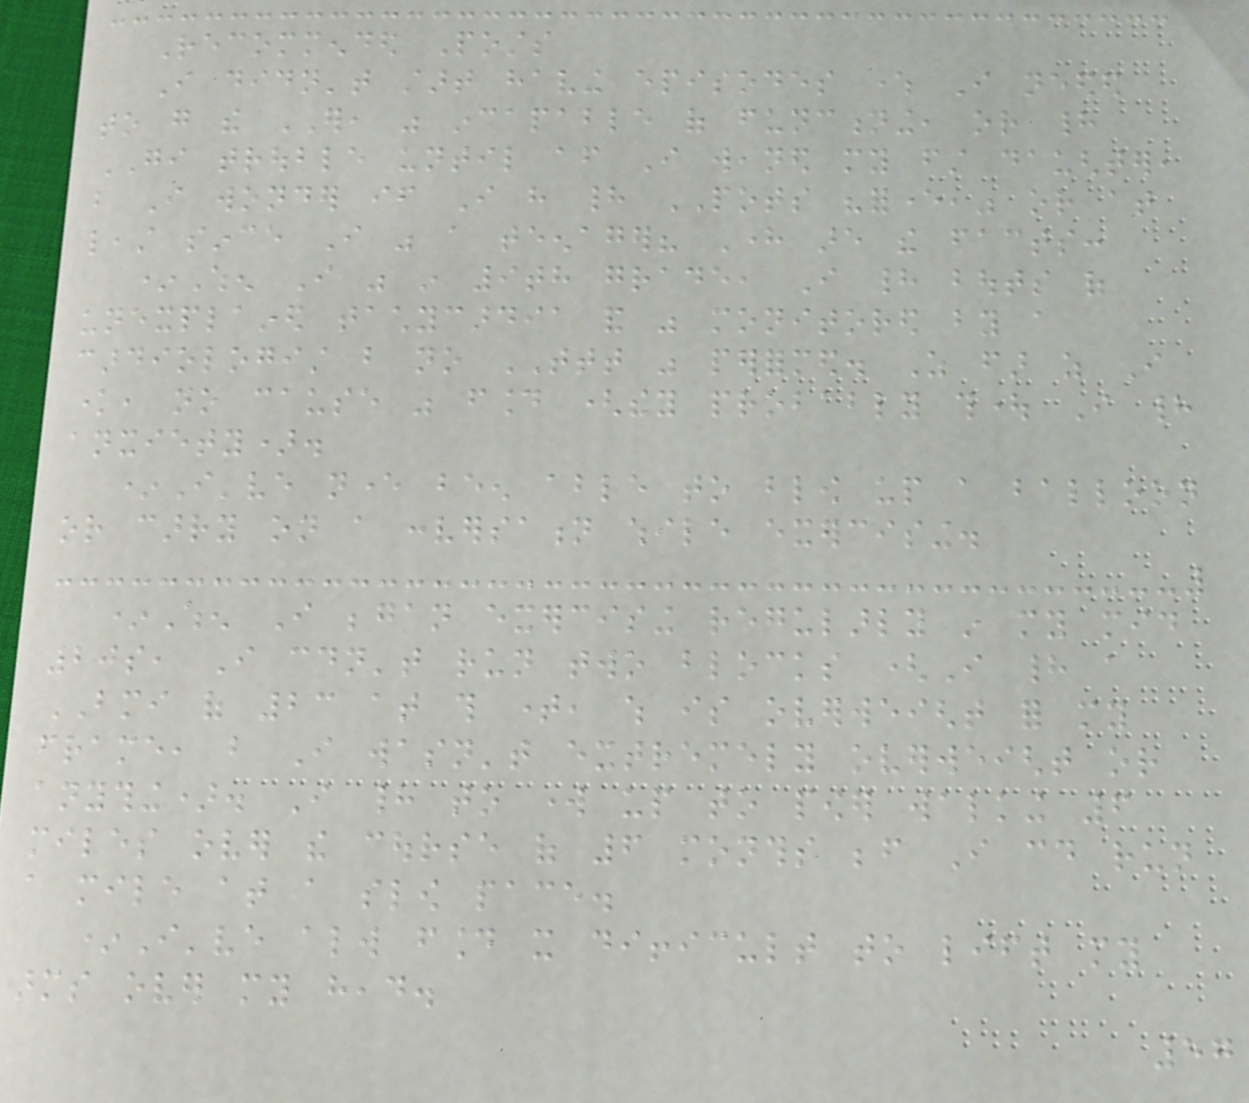Recommended Posts
I didn't start having episodes where I needed
to go the ER, was incapable of functioning, or had
GI trouble until after I weaned my first daughter,
but I wonder if I have had POTS "forever," or at
least since I was a teenager? Here are the facts:
*When I was in 9th grade, I had bouts of
unexplained tachycardia and was monitored by a
cardiologist but no TTT was performed. As far as I
know, no cause was found (they probably thought I had
anxiety).
*I've never been able to blow up a balloon
or carry on a conversation while exercising.
*When I began exercising regularly in my mid
20s, I couldn't run two blocks (I had a
BMI of 23 at this time, which is overweight for my
frame, but I wasn't extremely overweight or
anything). I had to work up to power walking 6
miles over the course of 6 months before I could run
a mile at a slow pace.
*I've always found it difficult to lift my
arms over my head.
57
